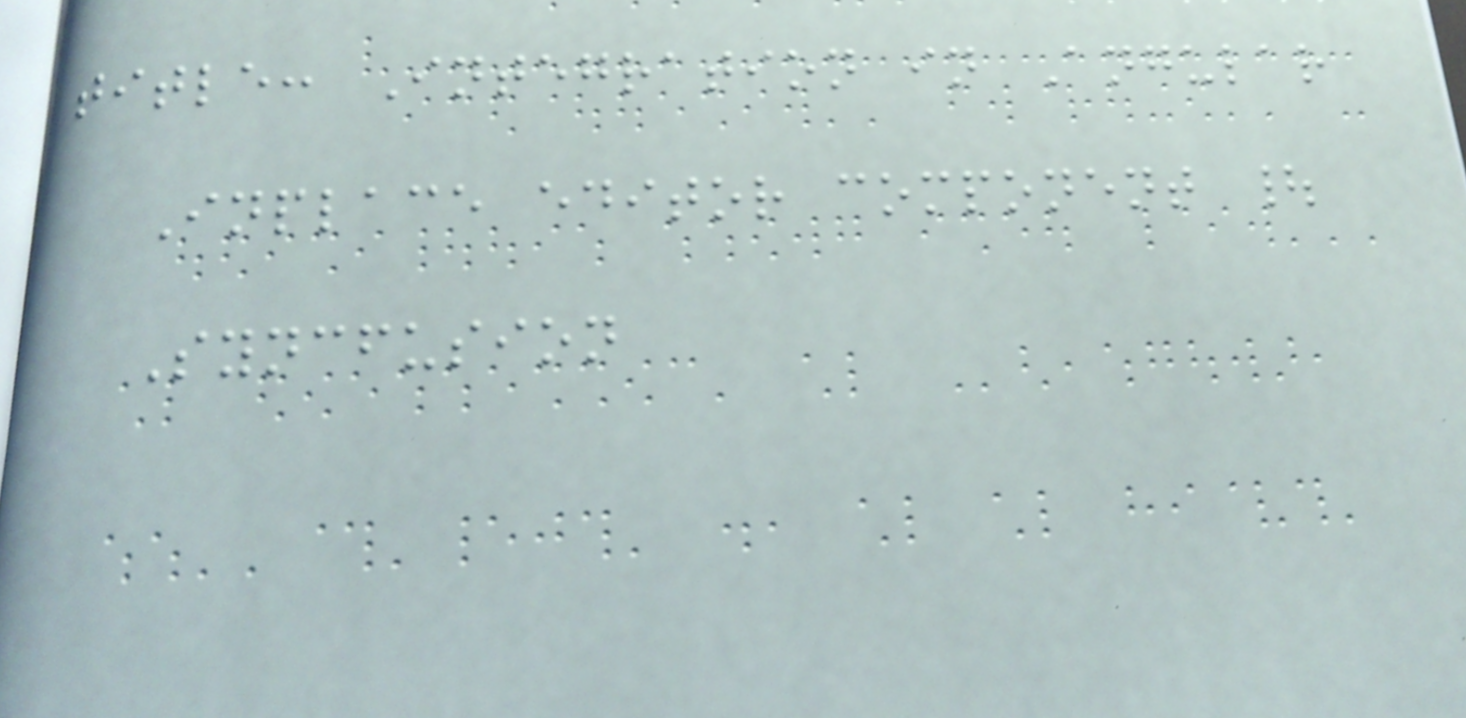title: Integration in Angular
Inplace editor component |
Syncfusion
